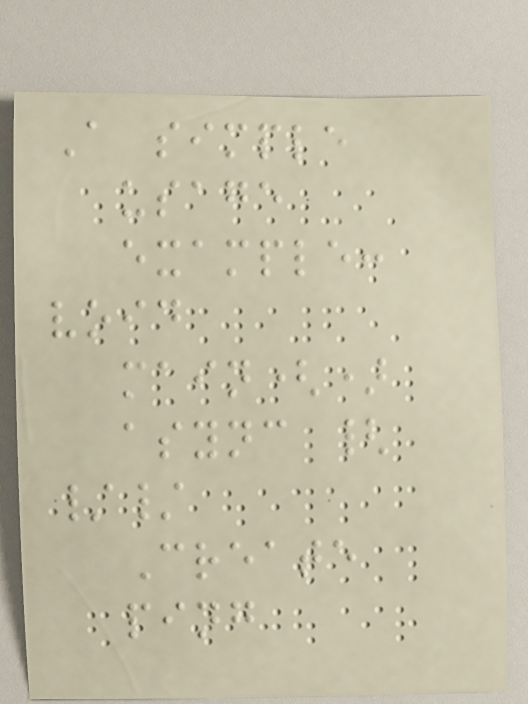A simple
usage
example:
void
main()
async {
//
Create
ping
